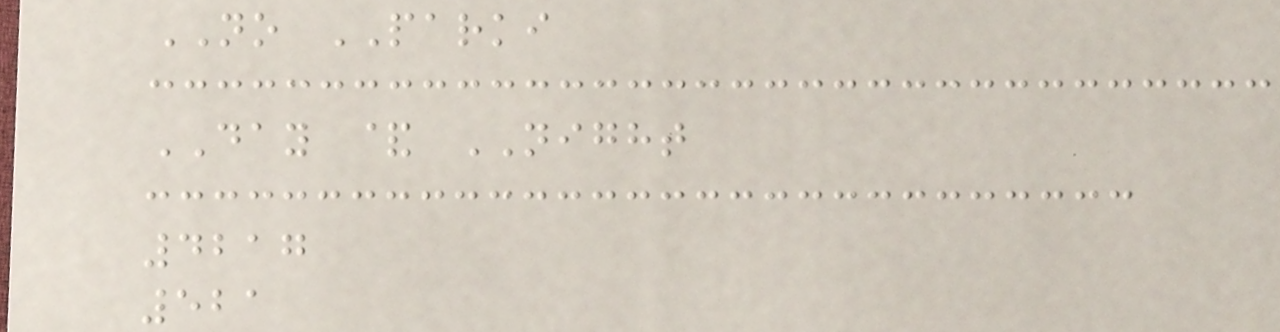NO PARKI
DAY & NIGHT
4217
521
